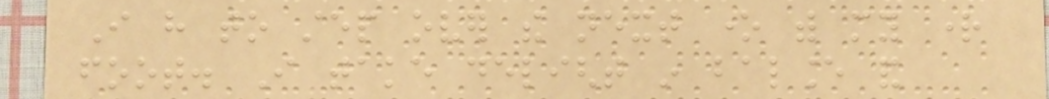I have to step over the next one with my right
foot. I take delight in balance and
